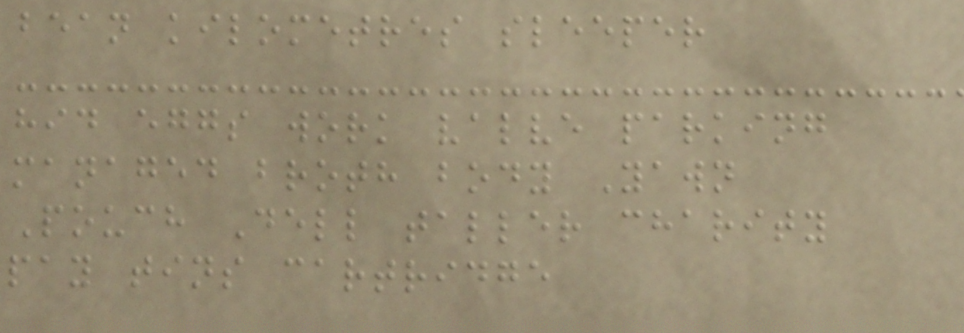bean kilometres sleeper
hid eggs work valve parking
managed broth body Yawn
Pouch Dell taller charity
pay tins cartridge
